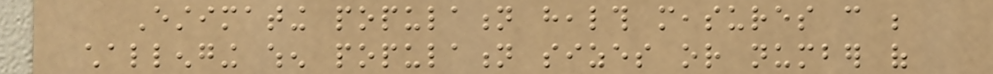Estimating population health measures can be
challenging when population sizes or number of
